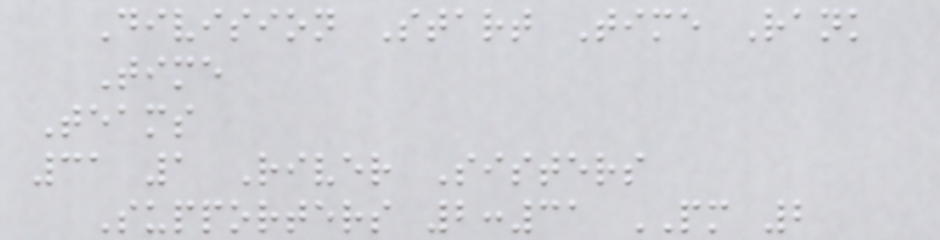Division Start Time Rank
Time
Teams
31 1 River Sisters
Supporters 2:31 PM 2
